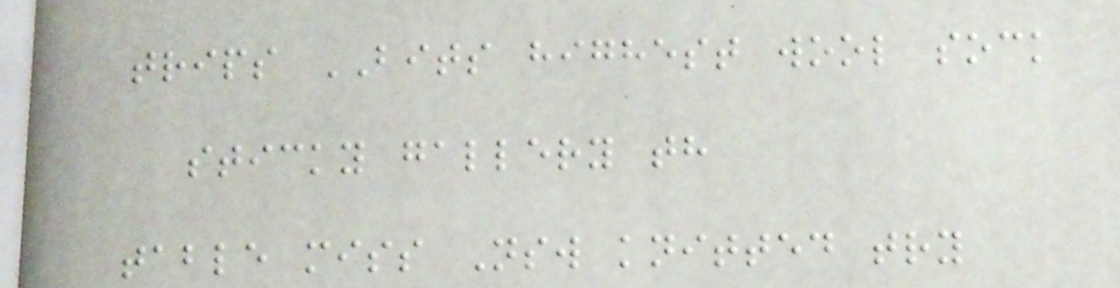trips BITS highest wool sock
sticky gallery th
table miss Nsw knitted try
